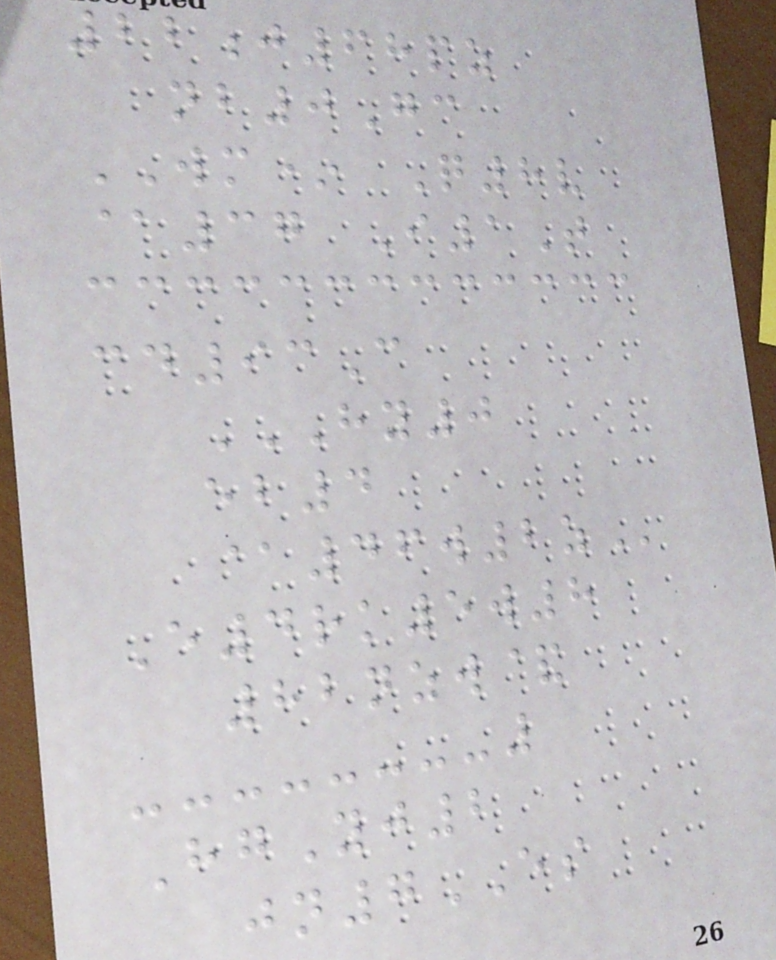22j68pz
nb0Gc
WM* Q8v
@37 I1T
cd93C
HY0
EB4
@46W2Z
E4rk5w8
82nzw&
HgYj2
jn7ES
